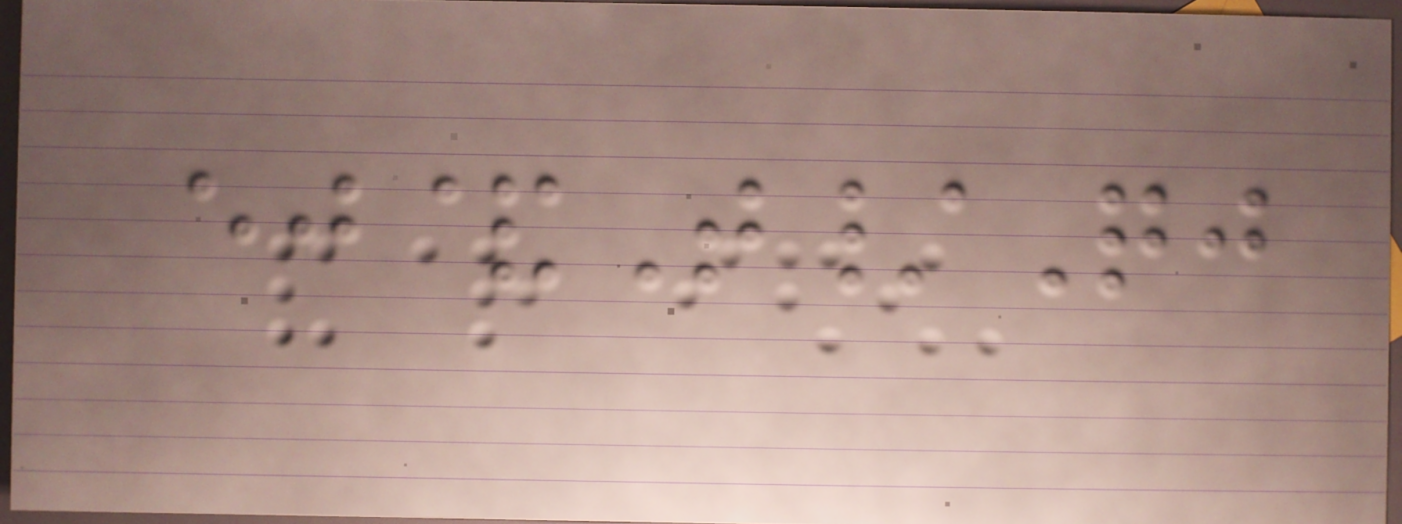ej&T/Qj
